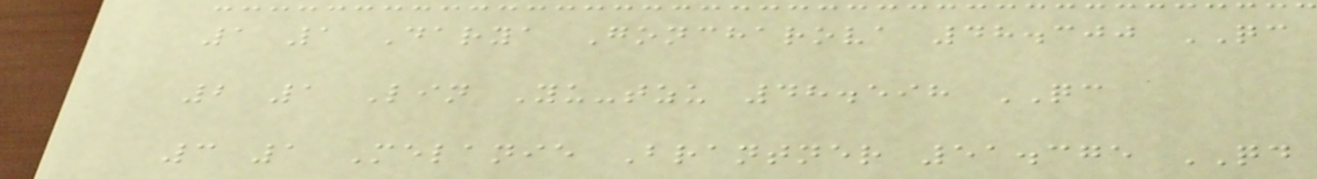1 1 Darya Goncharova 48.300 QC
2 1 Lin Yu-tzu 48.598 QC
3 1 Melanie Brantner 51.375 QD
